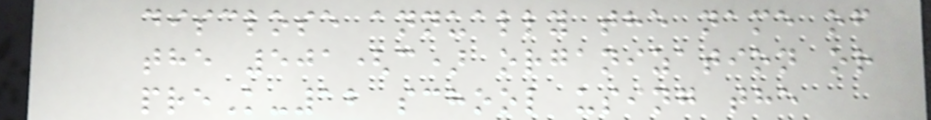disclose annually the name of
the 501(c) organization or
preK-12 school using the
